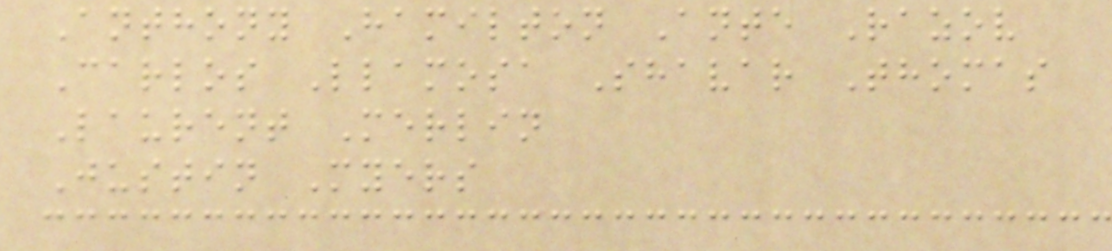Anthony Hamilton Ante Razov
Carlos Llamosa Shavar Thomas
Laurent Merlin
Justin Myers
